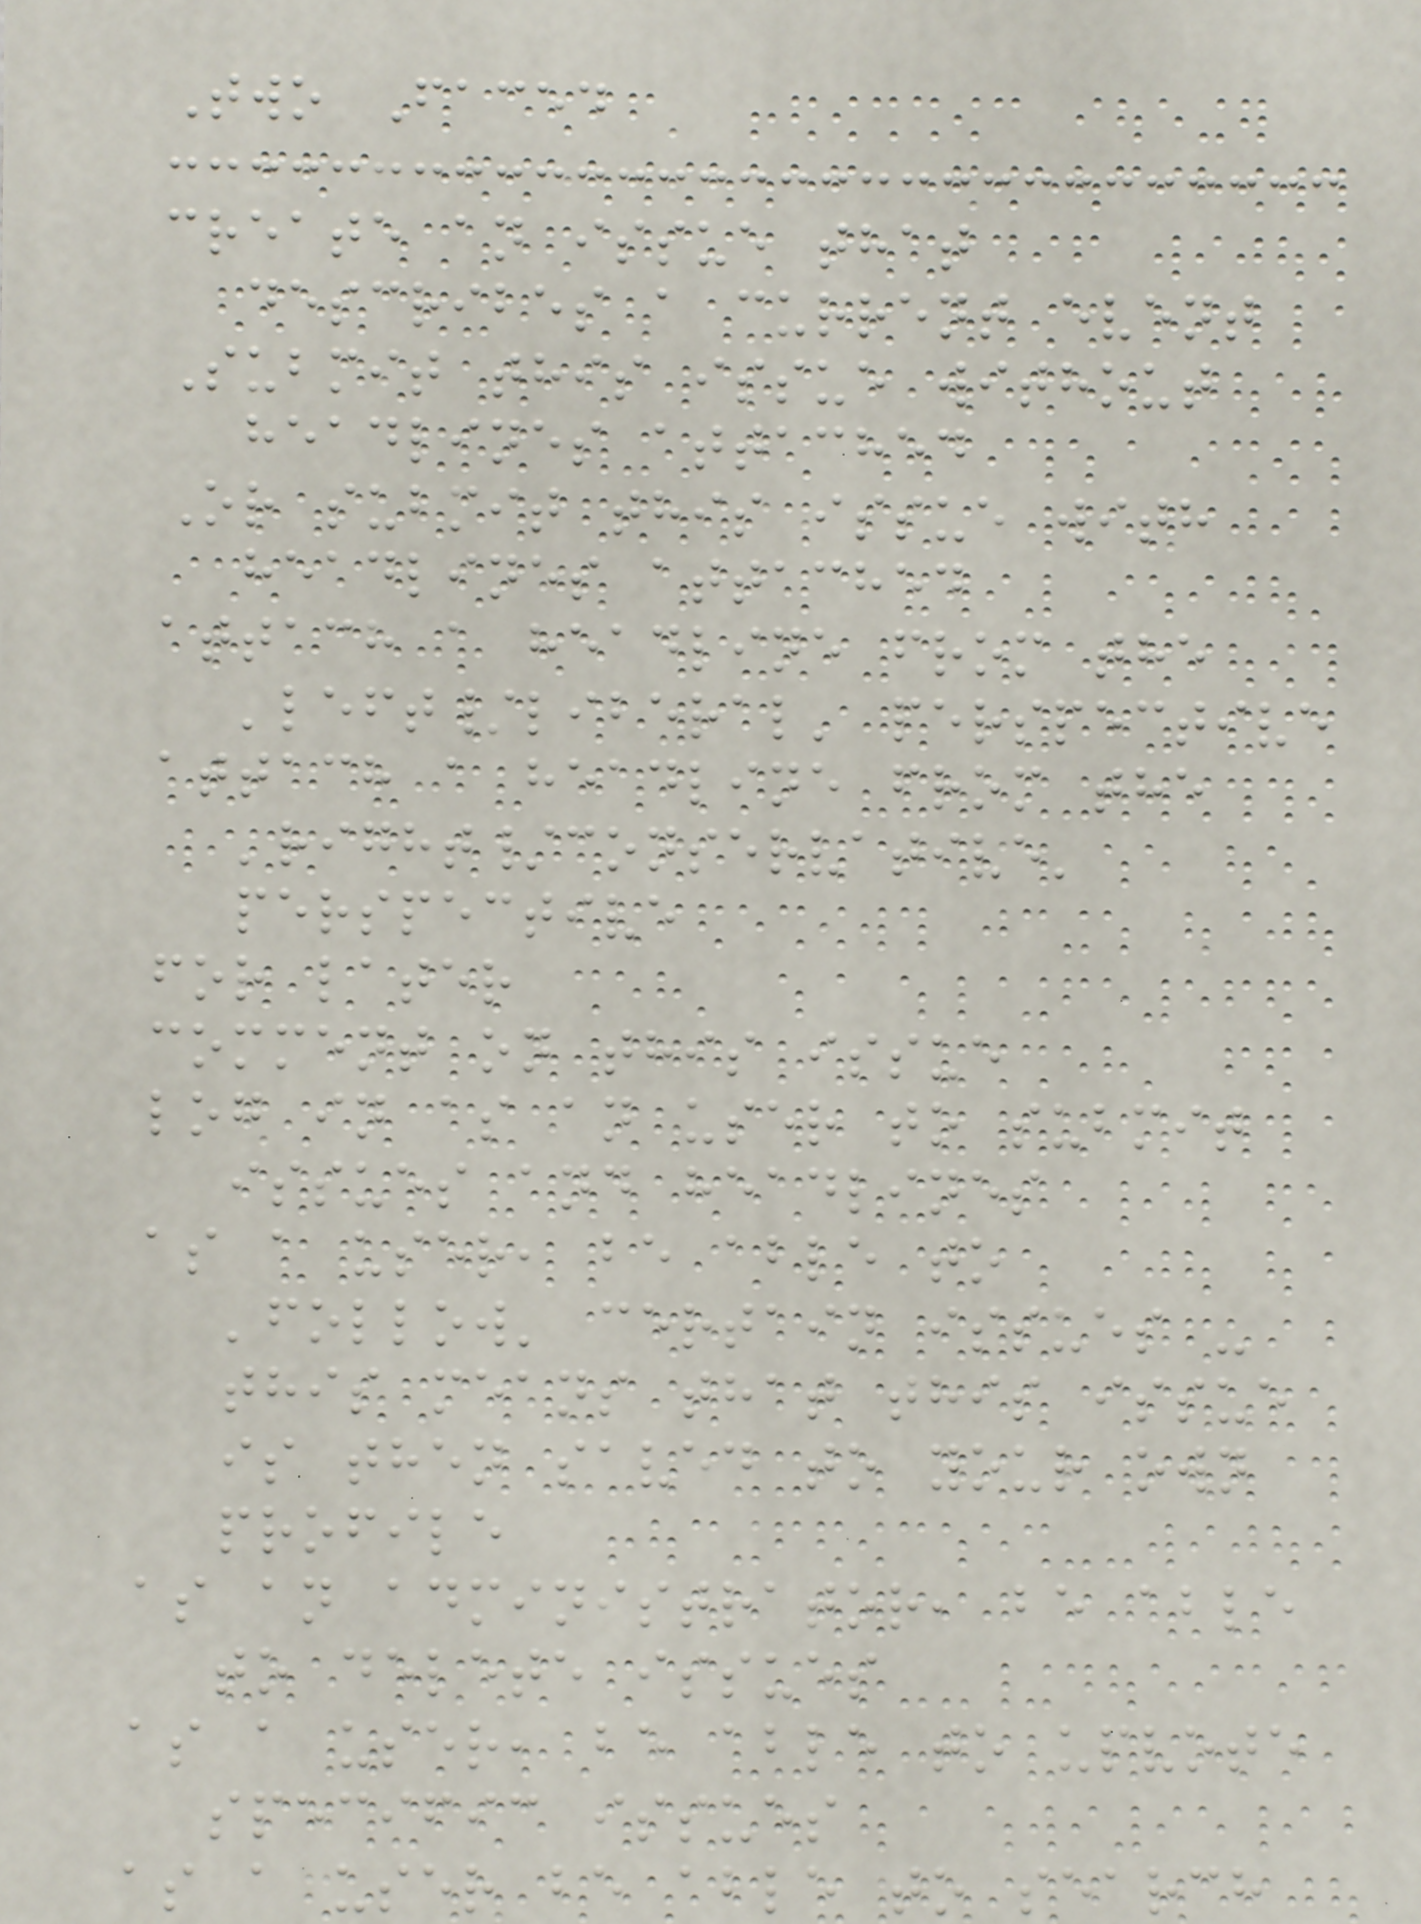Two Faced
create an issue that
describes a current event
Submit this issue without
headlines attached
Or submit this issue with
headlines attached
attach a headline from the
'left/liberal' perspective
attach a headline from the
'right/conservative'
perspective
for later
comment on this issue
log in as an user to submit
issues and headlines
as a user, be able to
'follow' certain issues -
this means that this issue
is then saved to your own
profile
as an administrator, be able
to delete issues
as a user, be able to upvote
specific issues
as a user be able to search
